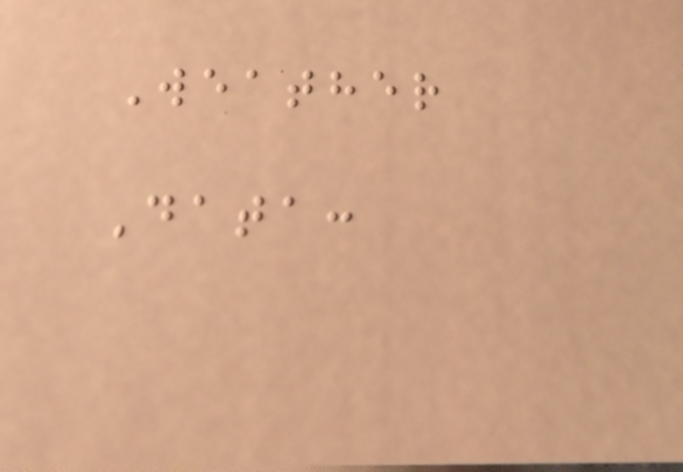Weather
Data:
